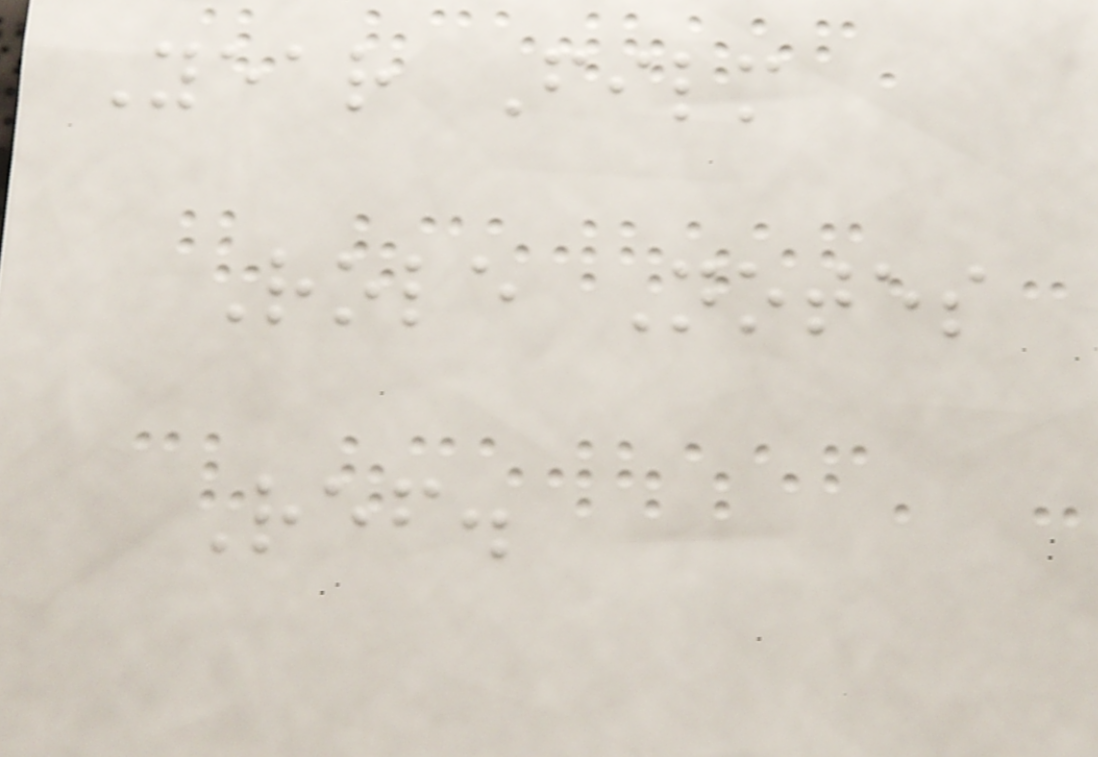Year Film
Role Notes
Ref.
